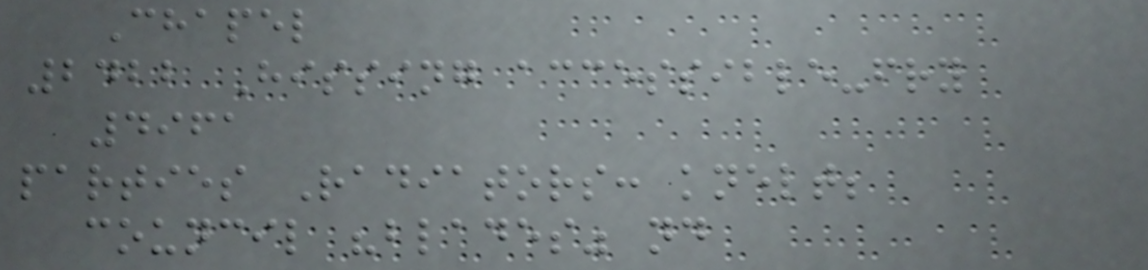Chapel
2422 Hissing accessible-fry
4961
parties Radiators: knelt;
council "blades" nd
